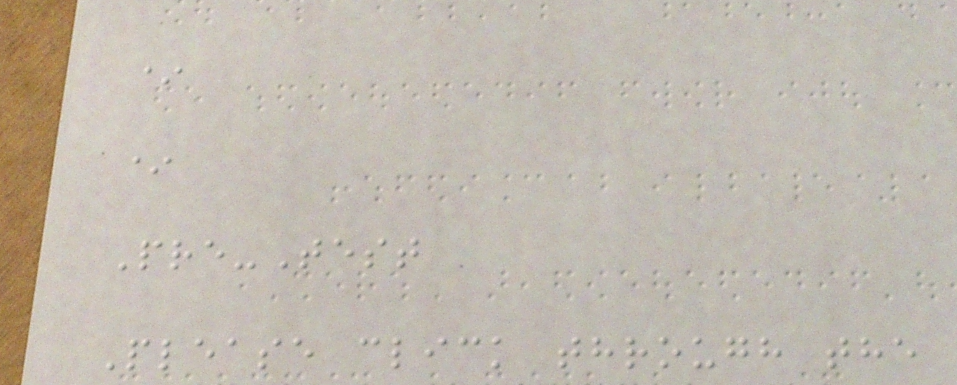*
*
Pre-Test
Please click through the
